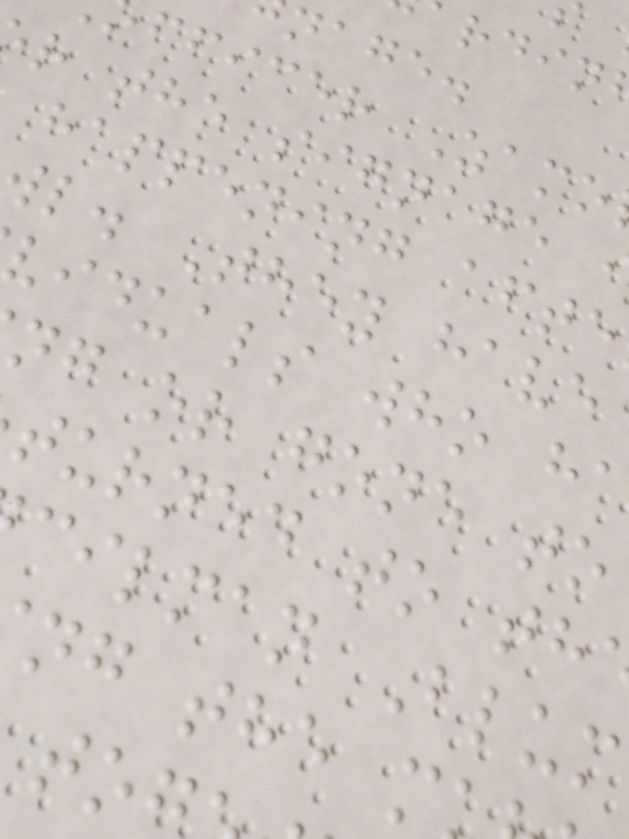nage.
fficer Zamo
r the signage
happening afte
l. They have
viduals who h
ng or gone to
turned to th
cilman Blum
ng the m
